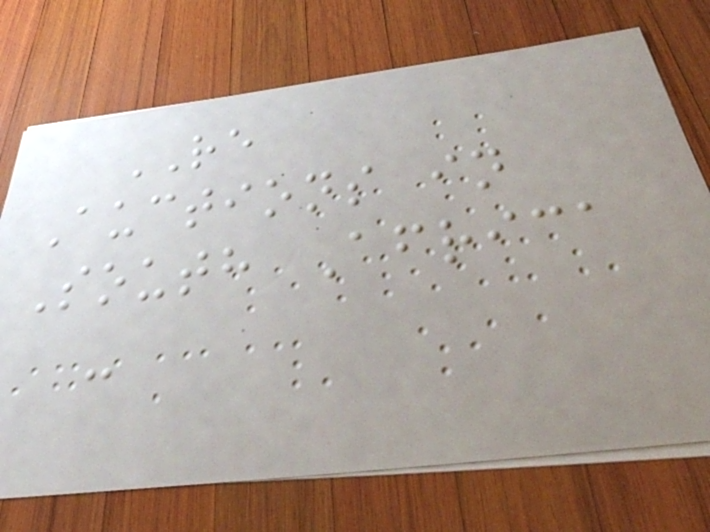RE
Auctions in
South Africa
-
